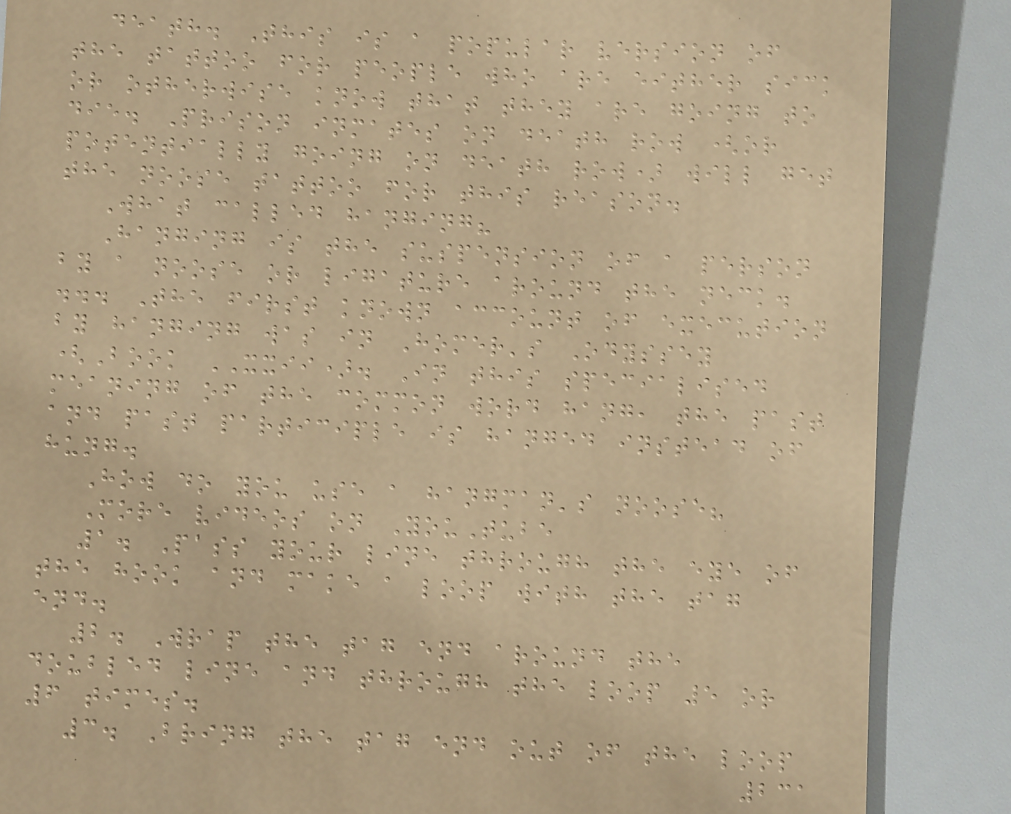death. This is a popular version of
the tattoo for people who are either sick
or otherwise know that they are going to
die. Prison inmates on death row (or
potentially going on death row) will get
the noose tattoo for this reason.
What called hanging?
Hanging is the suspension of a person
by a noose or ligature around the neck.
... The first known account of execution
by hanging was in Homer's Odyssey
(Book XXII). In this specialised
meaning of the common word hang, the past
and past participle is hanged instead of
hung.
How do you use a hangman's noose?
More videos on YouTube
1. Pass your line through the eye of
the hook and make a loop with the tag
end.
2. Wrap the tag end around the
doubled line and through the loop 5 or
6 times.
3. Bring the tag end out of the loop
231
